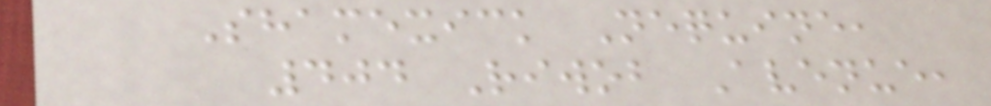Shamexick Nequine,
404 Riwob Avenue,
